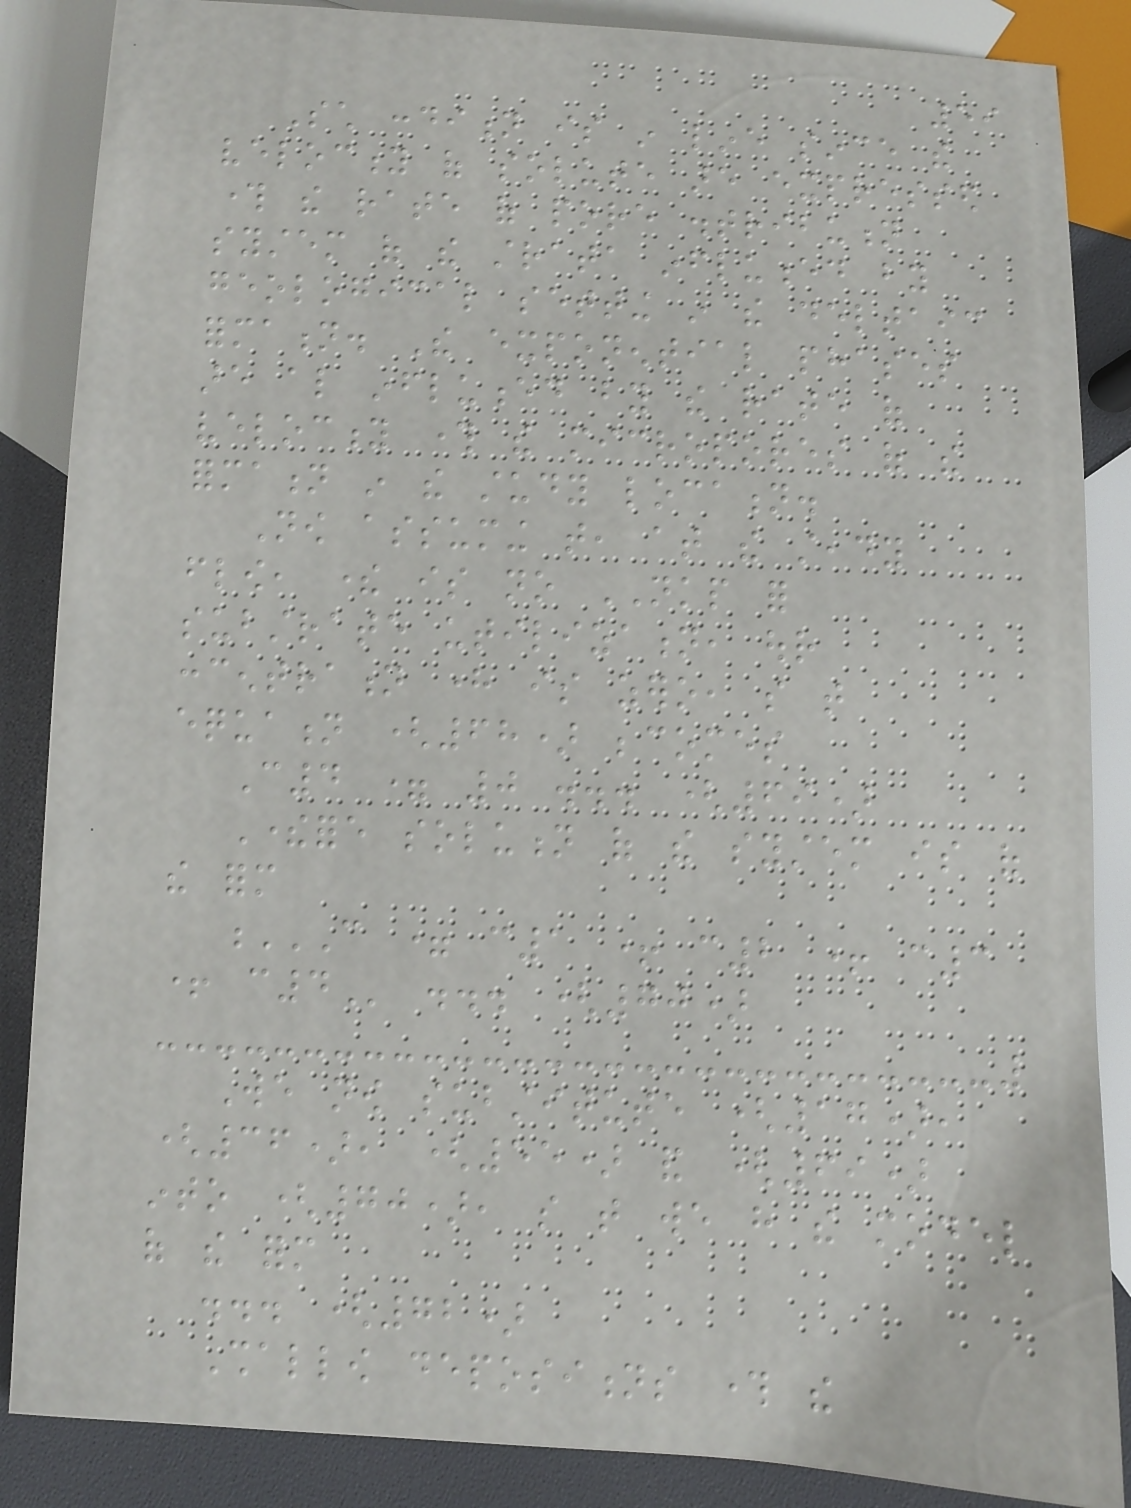59
Such condition is in line since the
velocity of solute are expressed
through the rate of pore distribution
system of the strata influenced by
geological setting in the deltaic
formation. The exponential phases
are also influenced by the rate of
velocity through the micropores of the
formation in the study location.
Now assuming that, at the steady
flow, there is no NKP for
substrate utilization, our
concentration here is zero, so that
equation (68) becomes
C4 = 0 ... (69)
Therefore solution of the system is of
the form
C = C1 + C2 + C3
+ C4 ... (70)
We now substitute (17),
(36), (55) and (69)
into (70), so that we have the model
of the form
... (72)
Shallow depositions through the
